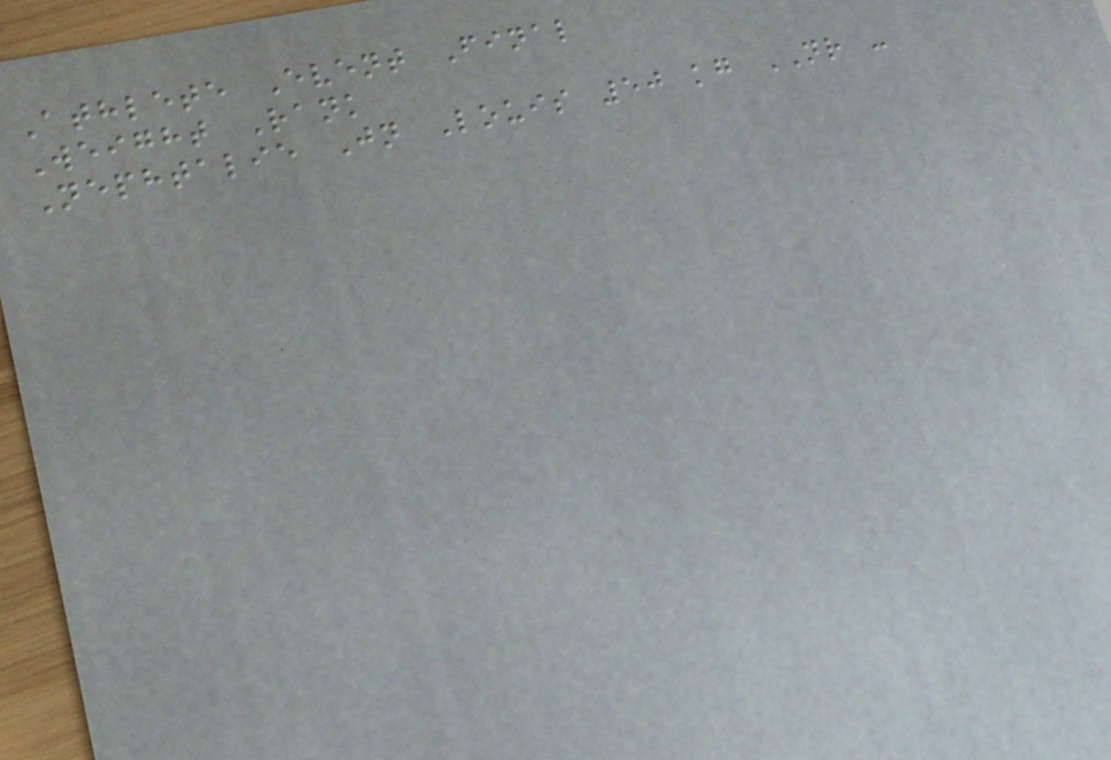Athlete Event Final
Weight Rank
Nephtalie Jn Louis 50 kg NR -
